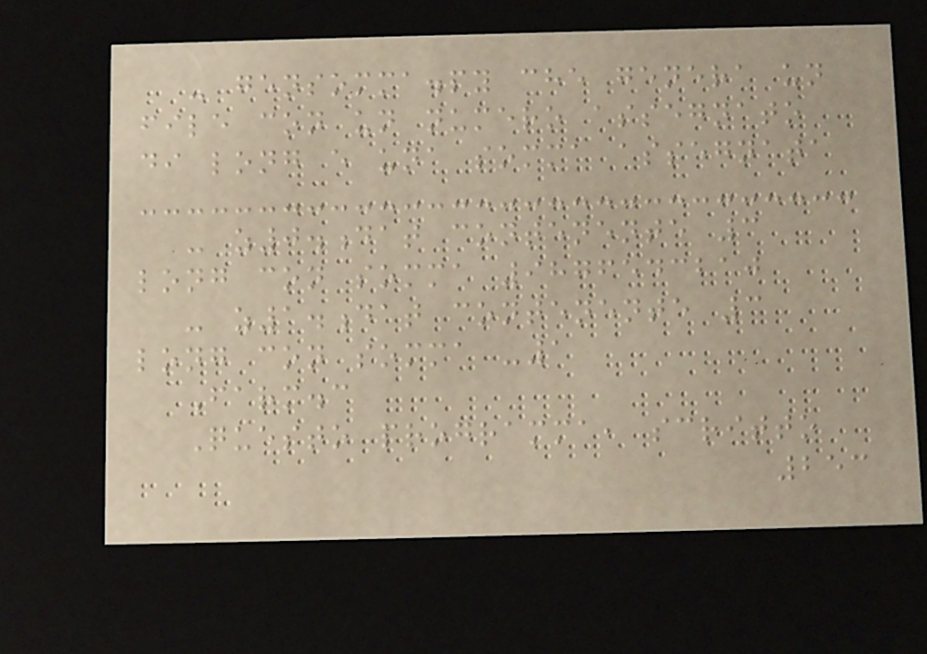- gensomma.py che genera un
file con un numero assegnato
di long e una somma assegnata
- z0.dat contenente 3
long con somma 9876543210
- z1.dat contenente 3
long con somma -1
Farm.c
Questo programma, scritto
253
